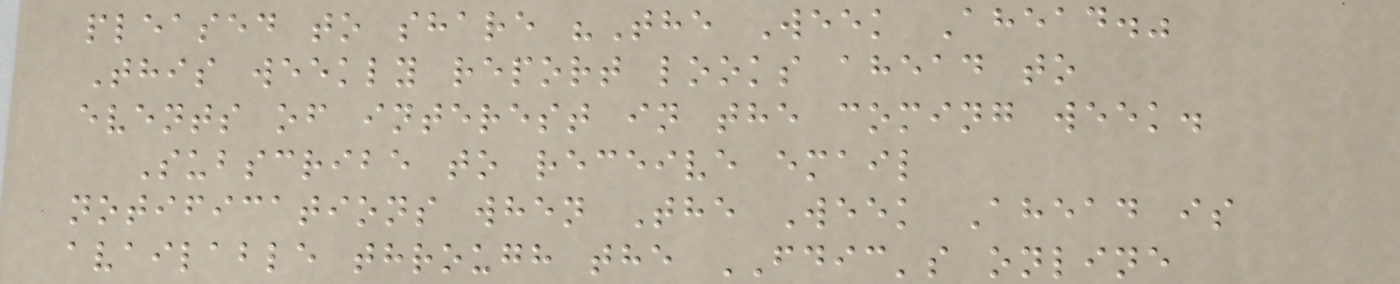pleased to share "The Week Ahead."
This weekly report looks ahead to
events of interest in the coming week.
Subscribe to receive email
notifications when The Week Ahead is
available through the FDIC's online
